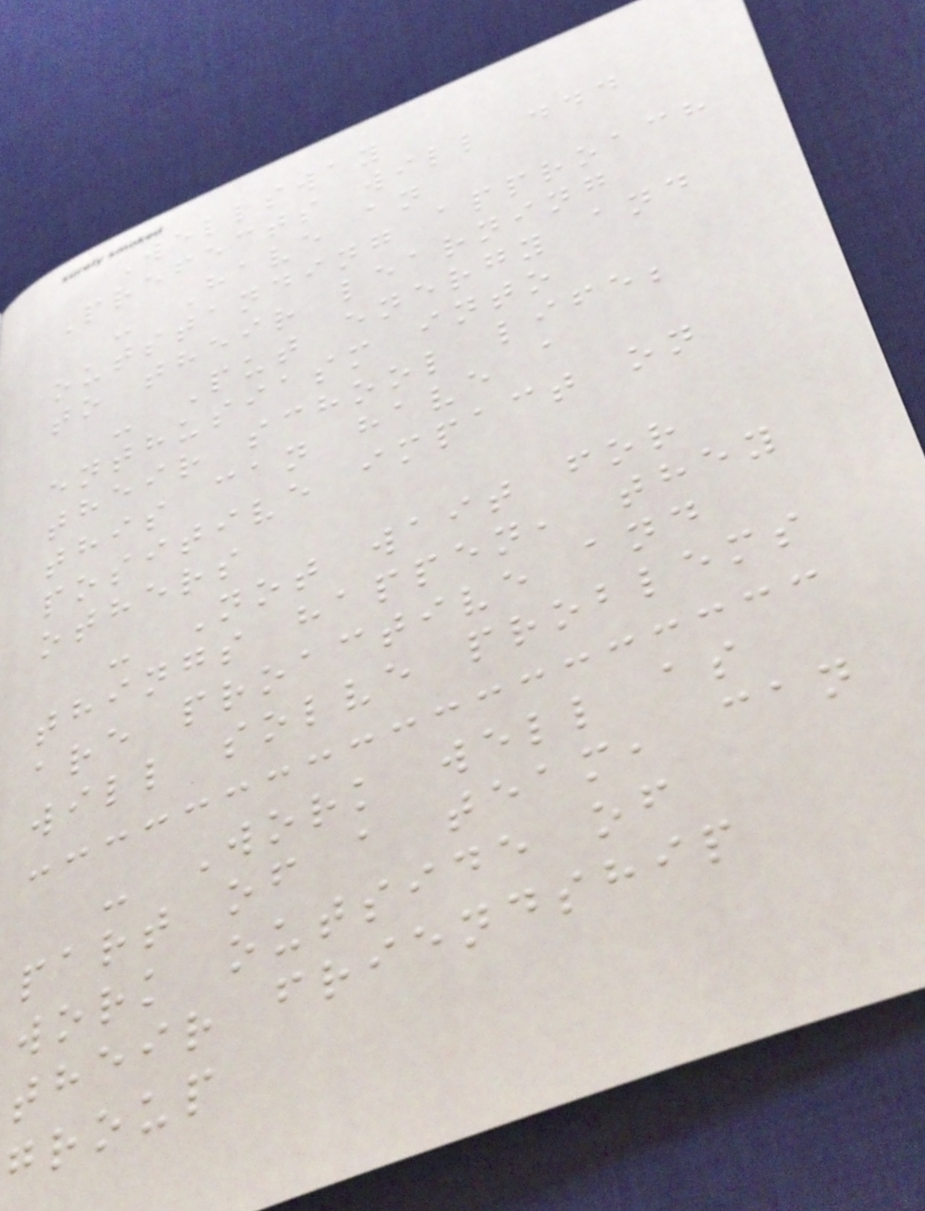Wellsway
Prefects will ...
- Have an
outstanding approach
to their learning
- Put energy and
enthusiasm into
their school life;
this can have a
positive impact on
others
- Not wait for
things happen, they
are proactive and
will solve problems
- Work well as
part of a team, can
work outside of
their friendship
group
